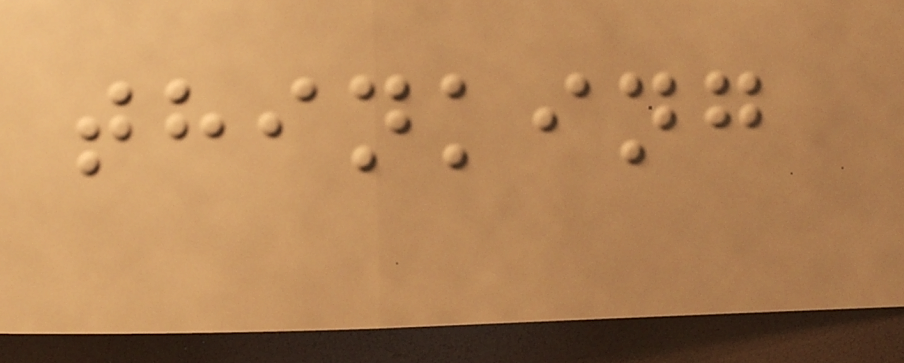thinking
